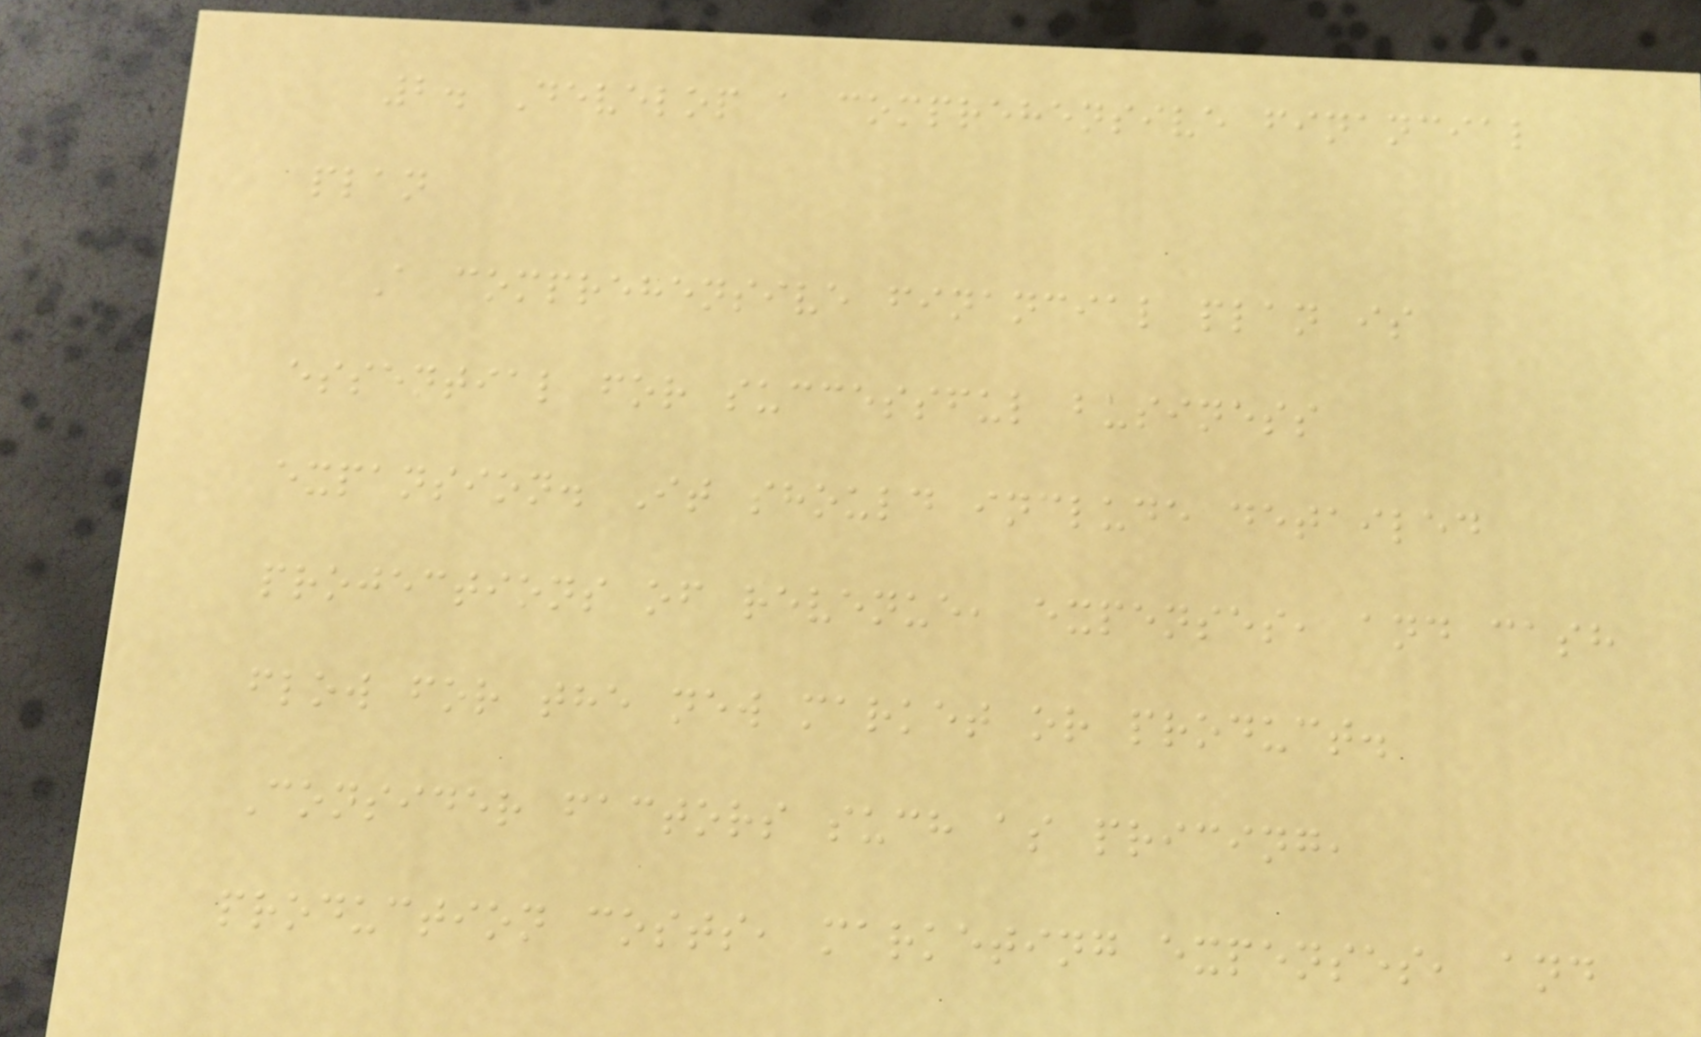2. Develop a comprehensive financial
plan
A comprehensive financial plan is
essential for successful business
expansion. It should include detailed
projections of revenue, expenses, and cash
flow for the new market or product.
Consider factors such as pricing,
production costs, marketing expenses, and
